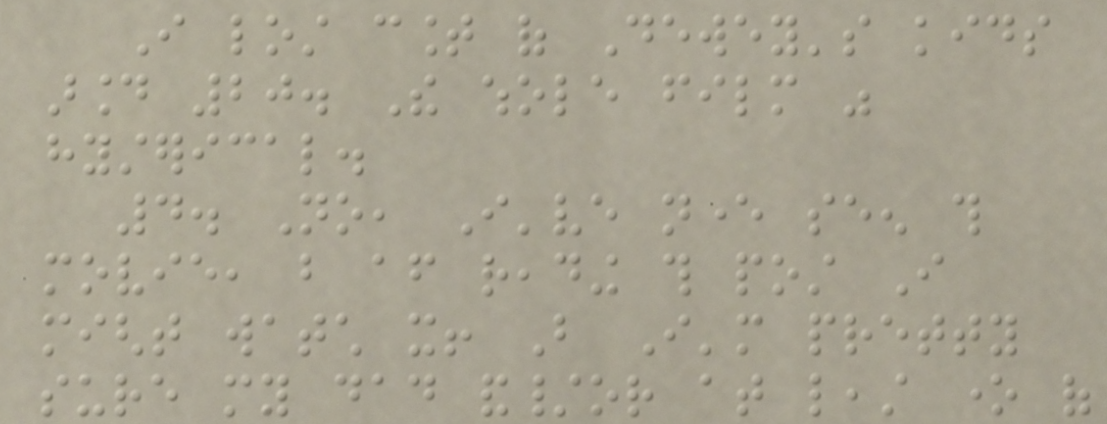I lost count of Dewey's kids
around 20. The whole film was
hysterical.
4. No, I've never seen this
movie, but after reading this post I
might watch it! But I'm pretty
sure my dad and/or at least one of
